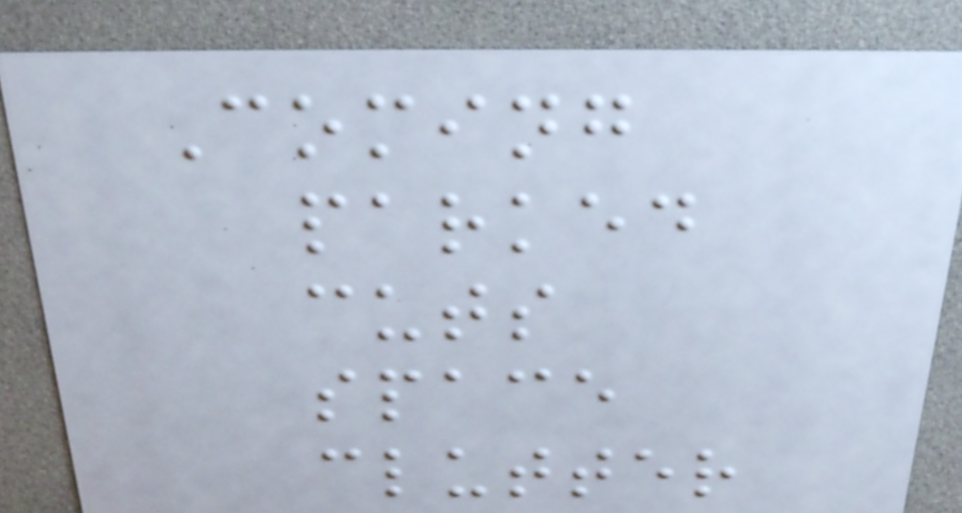Coming
parked
cuts
space
clutter
